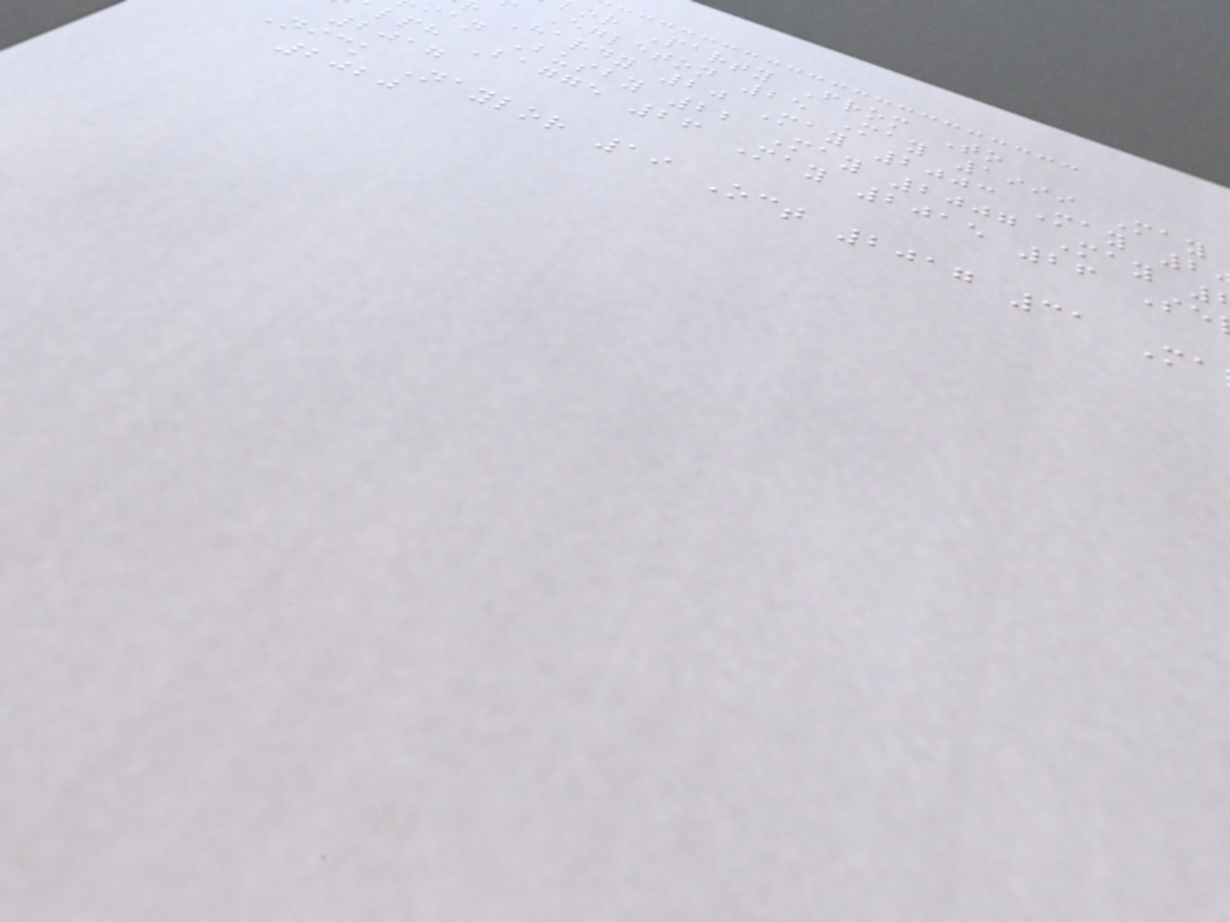or Party From To
Egleton 25 May 1999 May
Hardy 20 May 2003 May 2
ian Busby 22 May 2007 May
lph Bagge 26 May 2015 26 Se
2017
Nick Naylor 19 Oct 2017 31 Ma
2020
